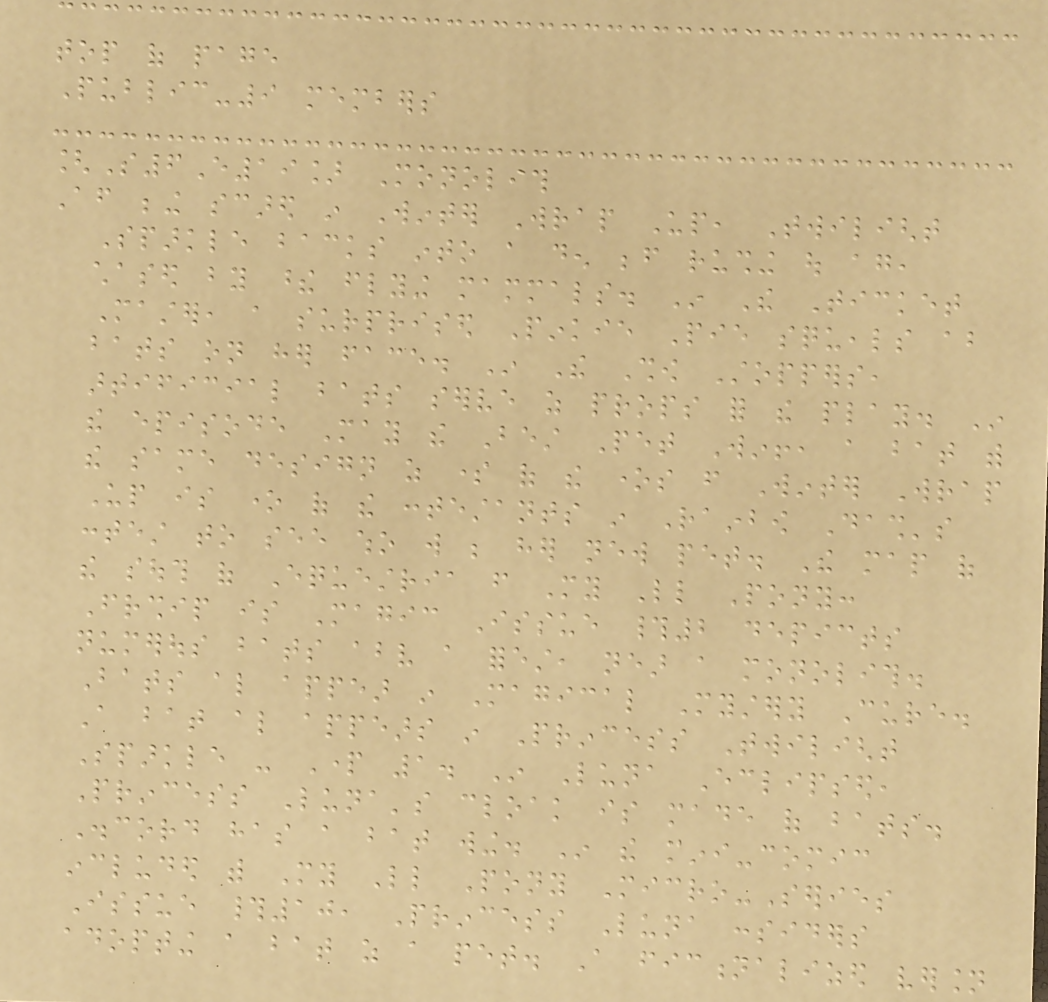top of page
Public-9 members
[S6E19] Monolith
After being scared in Winter Wrap Up, Twilight
Sparkle backs into a den before rushing out again,
chased by these flying mammals. In The Ticket
Master, a surprised Pinkie Pie squeals about
bats on her face. In The Show Stoppers,
artificial bats serve as props for the play. In
the episode May the Best Pet Win!, a bat with
the same design as some of the ones from Winter Wrap
Up is one of the contestants in Rainbow Dash's
contest to see who will be her new pet. The map of
the south of Equestria from My Little Pony:
Friendship is Magic Issue #2 depicts
numerous bats above a forest, near a monolith.
Bats also appear in Magical Mystery Cure.
A bat also appears in Princess Twilight
Sparkle - Part 1. In Luna Eclipsed,
Princess Luna's cloak is made of bats.
Discord has a bat wing. In the mini-comic
included with My Little Pony Micro-Series
Issue #10, Princess Luna considers
adopting a bat as a pet. A fictionalized version
